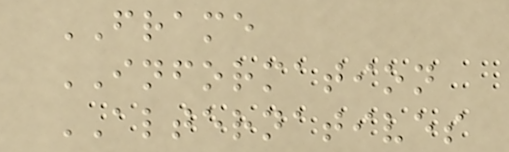FRAME
INFORMATION
ALTERNATIVES
